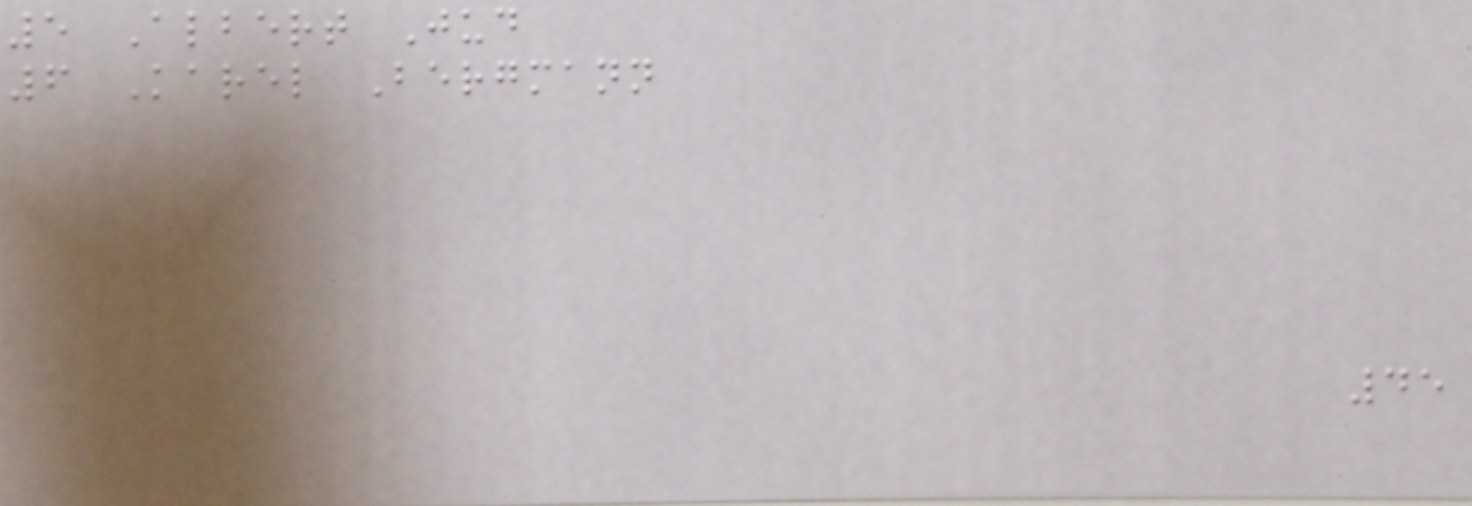5 Albert Jud
6 Karel Bergmann
45
